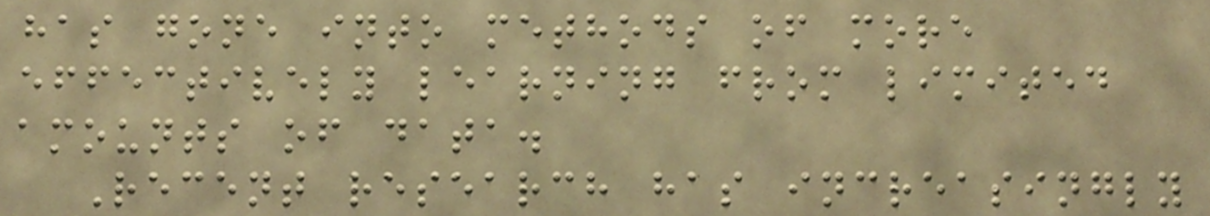has gone into methods of more
effectively learning from limited
amounts of data.
Recent research has increasingly
